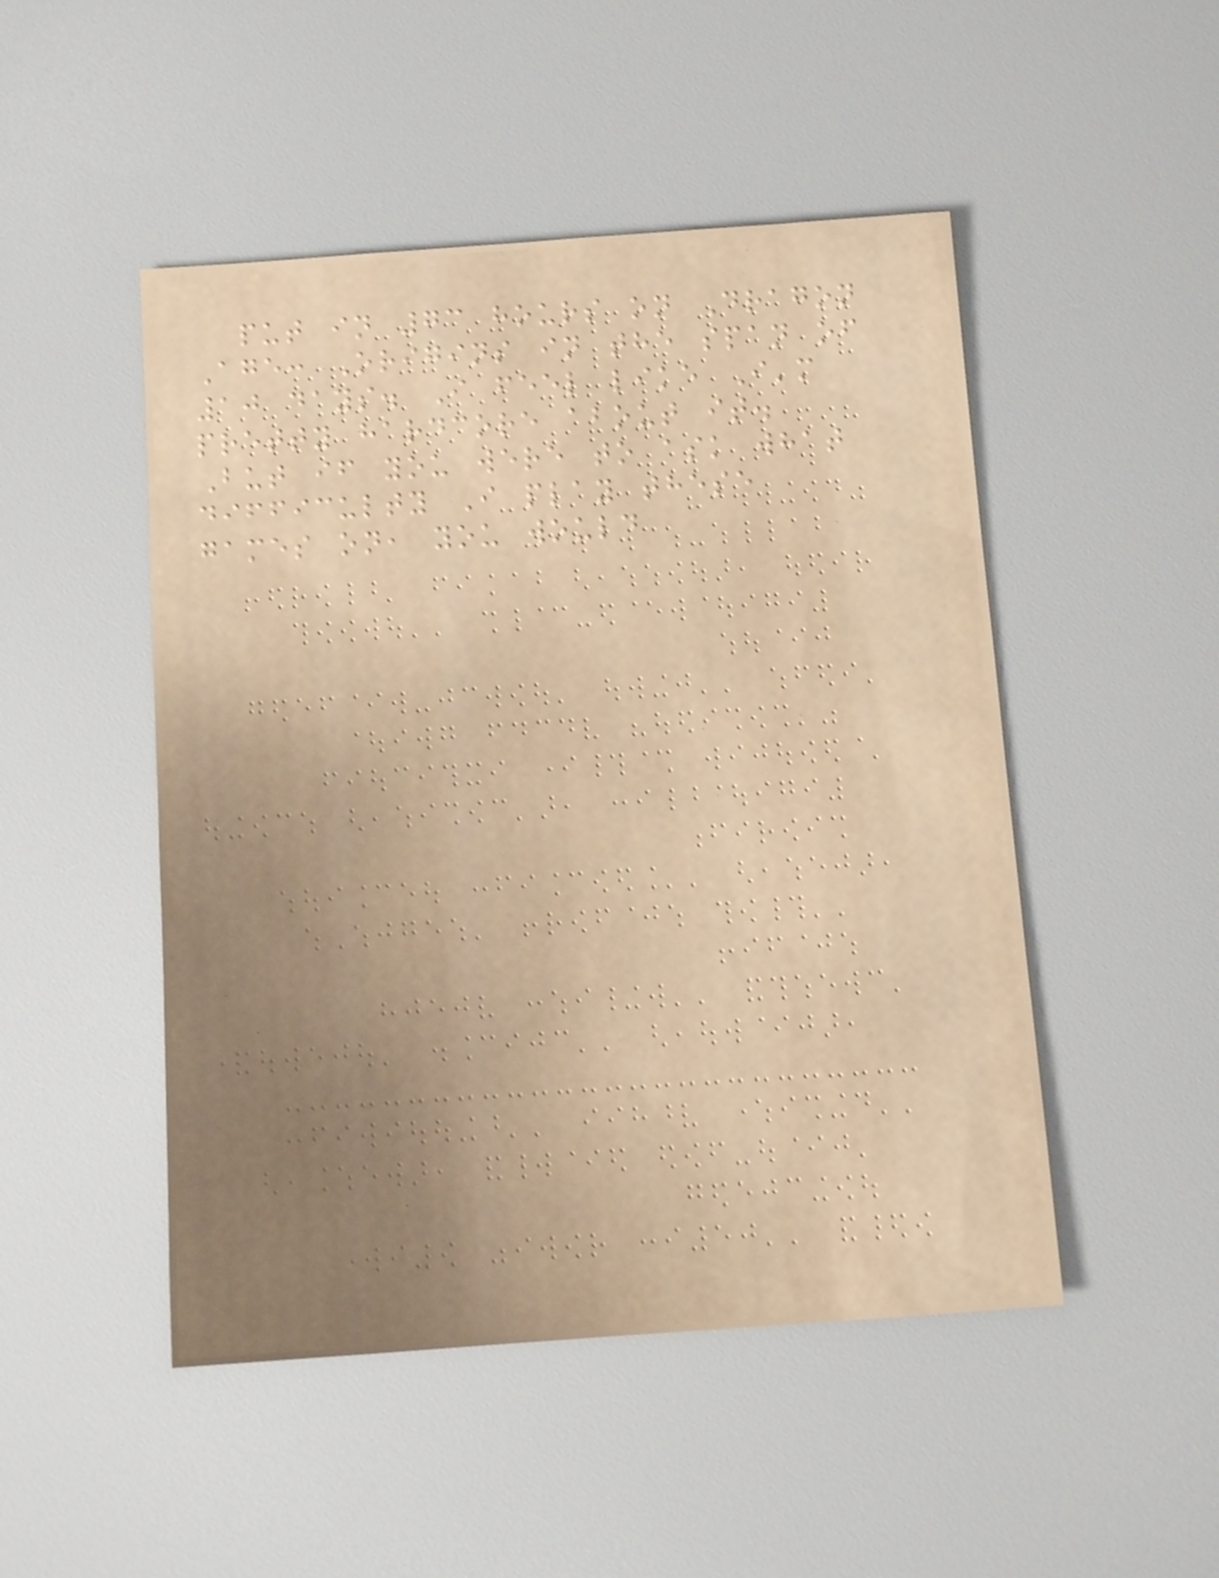put in 73 hours on Dragon
Age: Origins in the span of
10 days. I feel like I'm
pretty hardcore about it.
But if you were to ask what
difficulty I play these
games on, you would
